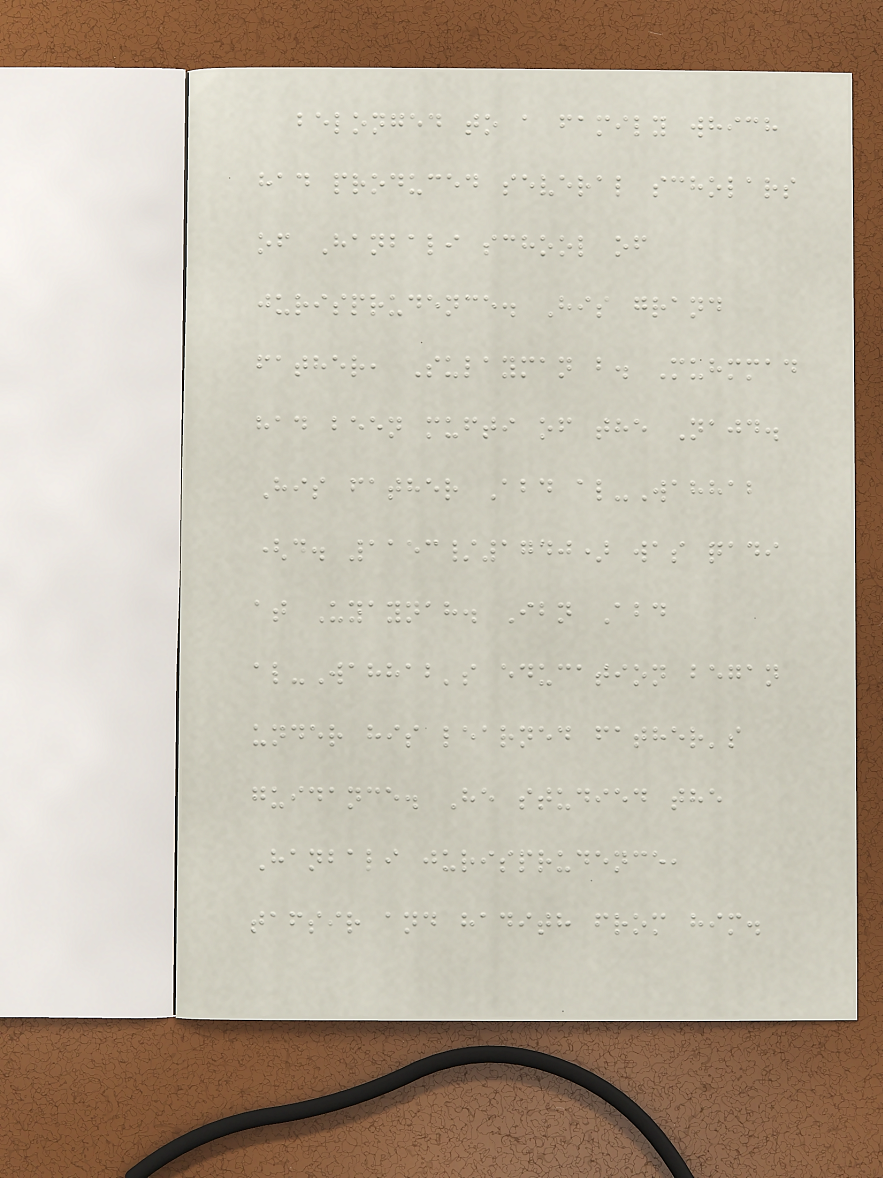belonged to a family which
had produced several scholars
of Hanbali school of
jurisprudence. His grand
father, Sulayman b. Muhmmad
had been mufti of the Najd.
His father Abd al-Wahhab
(d. 1153/1740) was qadi
at Uyaynah. Ibn Abd
al-Wahhab's education began
under his learned father's
guidance. He studied the
Hanbali jurisprudence,
tafsir and hadith from him.
